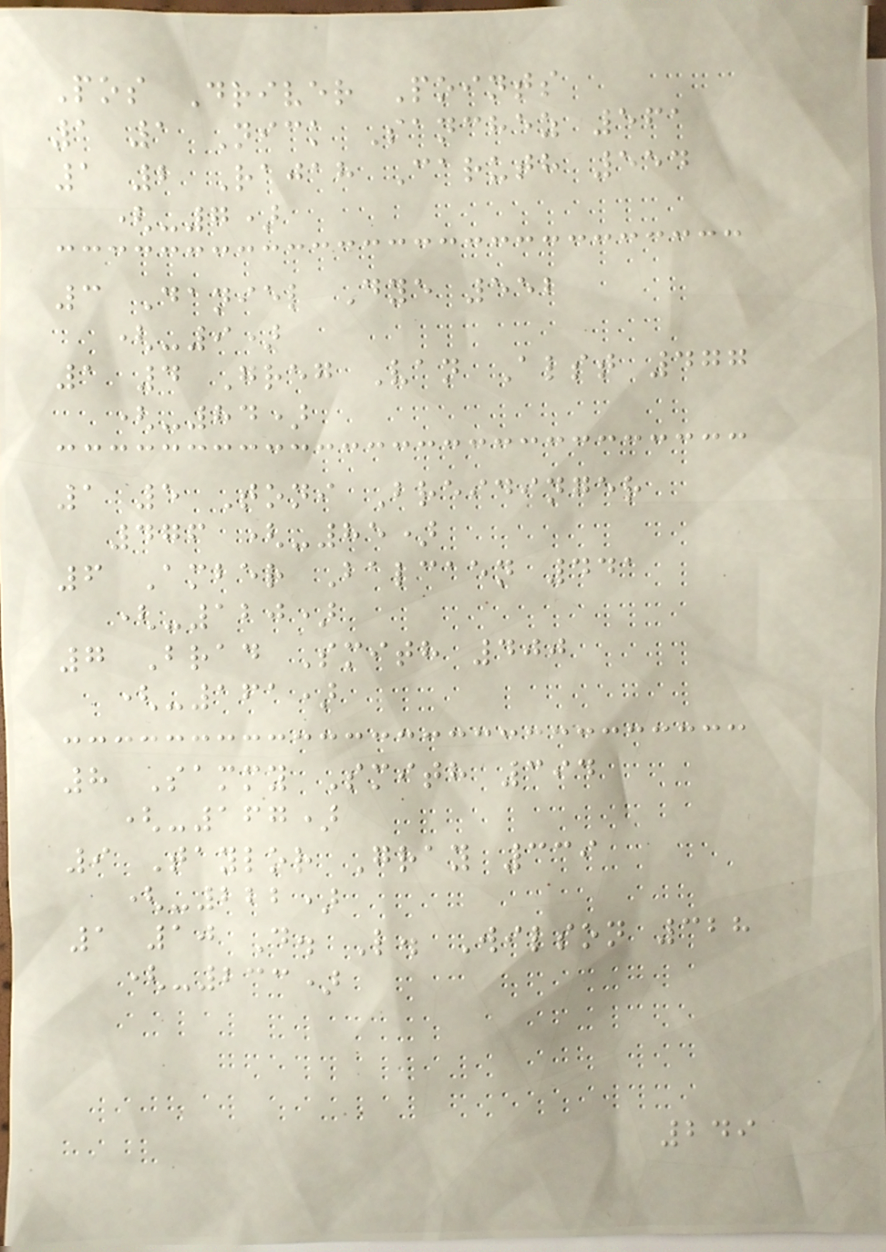Pos Driver Points
1 1 Nick Sanchez 561
1 2 Rajah Caruth 554
(-7)
3 Daniel Dye 552
(-9)
1 4 Greg Van Alst 477
(-84)
1 5 Toni Breidinger
476 (-85)
6 Amber Balcaen 441
(-120)
7 Brad Smith 400
(-161)
8 Sammy Smith 394
(-167)
9 Taylor Gray 339
(-222)
1 10 D. L. Wilson 328
(-233)
249
